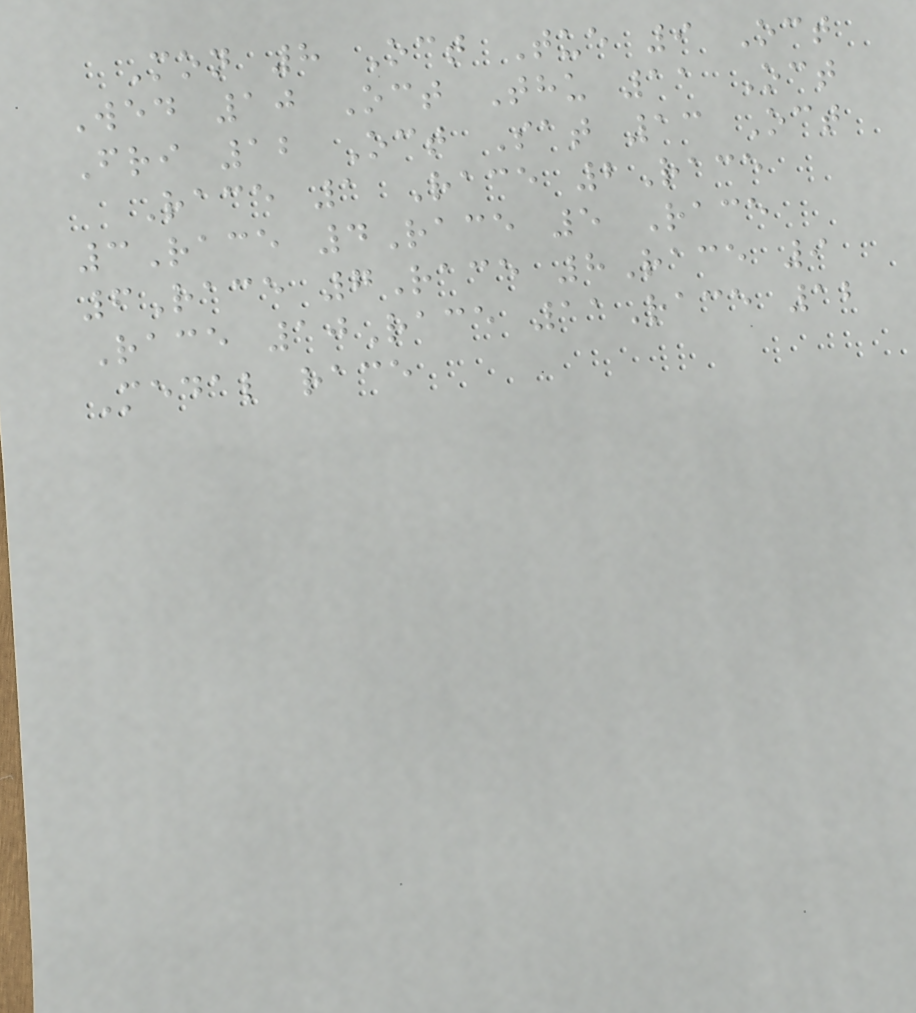Mon 8 Oct Tue 9 Oct
Wed 10 Oct Thu 11 Oct
Fri 12 Oct Sat 13 Oct
Race 1 Race 2Race
3Race 4Race 5 Race
6Race 7Race 8Race 9
Race 10Race 11Race 12
Medal race
